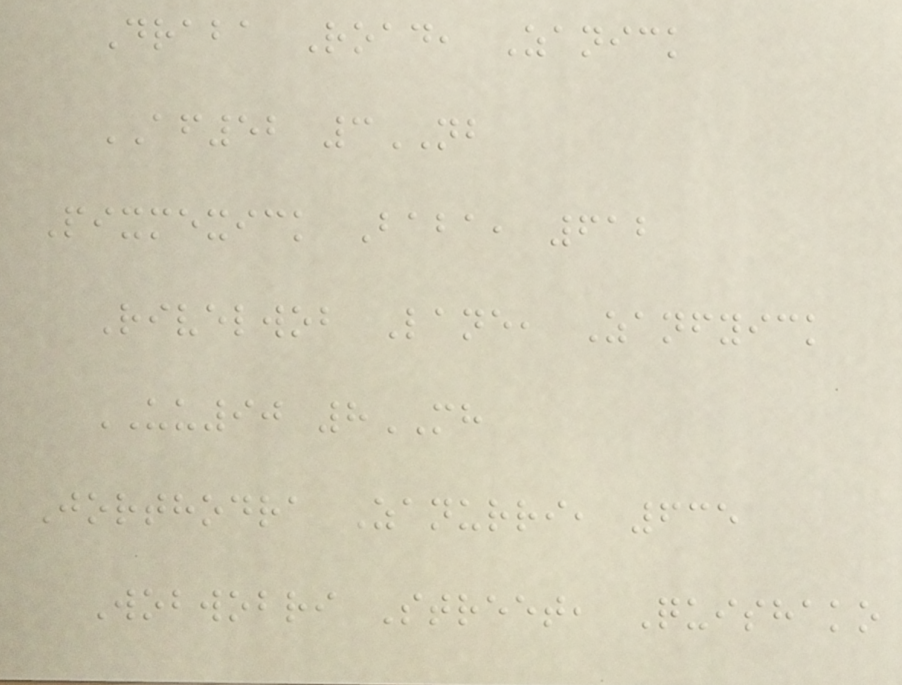Draba Road, Zanick
AF52 3NB
Pixmexick Baba, 612
Rivelwob Lane, Zanfyick
UU90 8MH
Jorthodra Zanurri, 635
Wobwobri Street, Quishako
